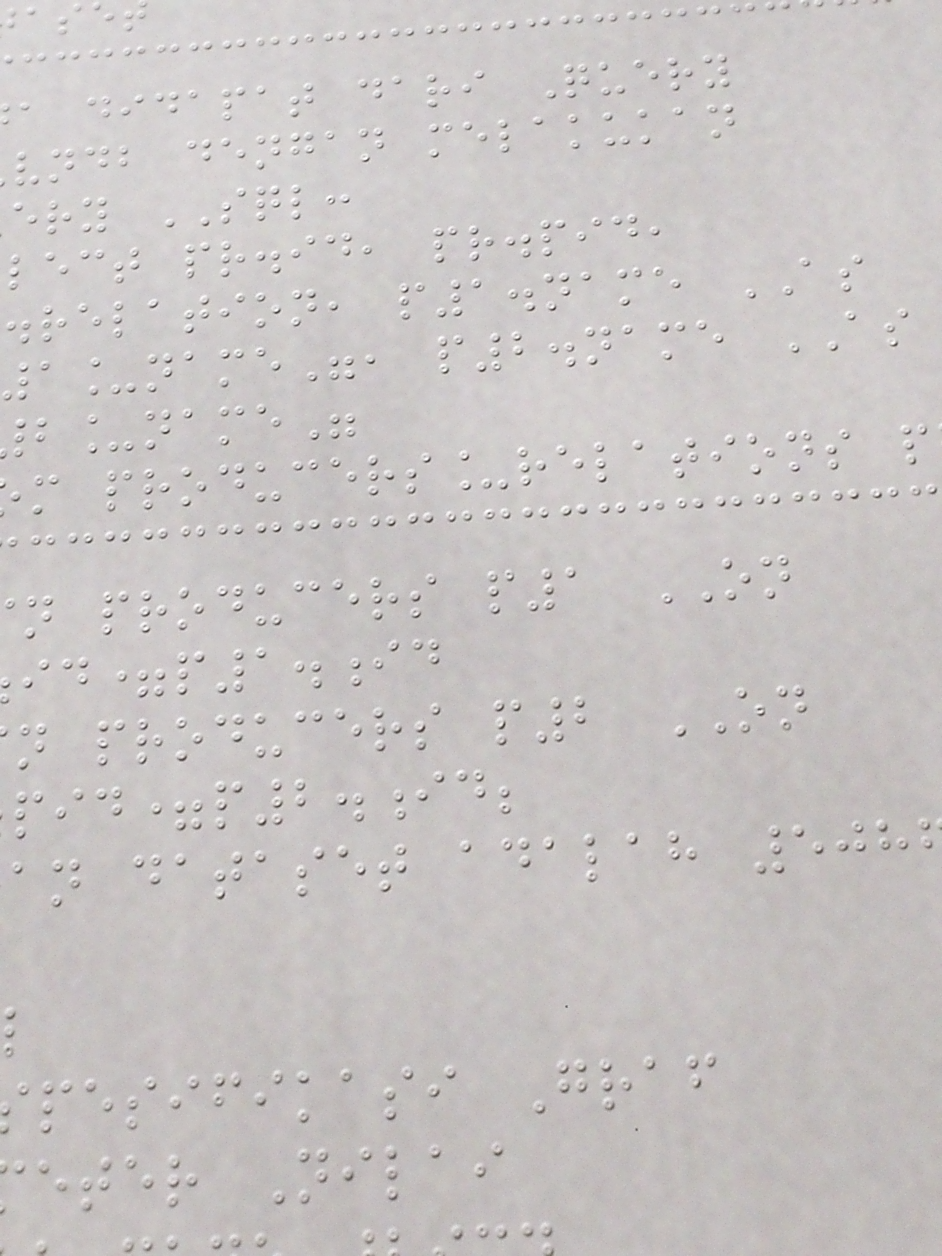a didapat dari Query
vndb dengan melakukan
ery SQL:
lect pr.id, pr.pid,
.relation, p1.name AS
1_name", p2.name AS
m producers_relations p
n producers p1 ON
id=p1.id
n producers p2 ON
pid=p2.id;
an dataset adalah 508
pesifikasi Graf
eter Nilai
